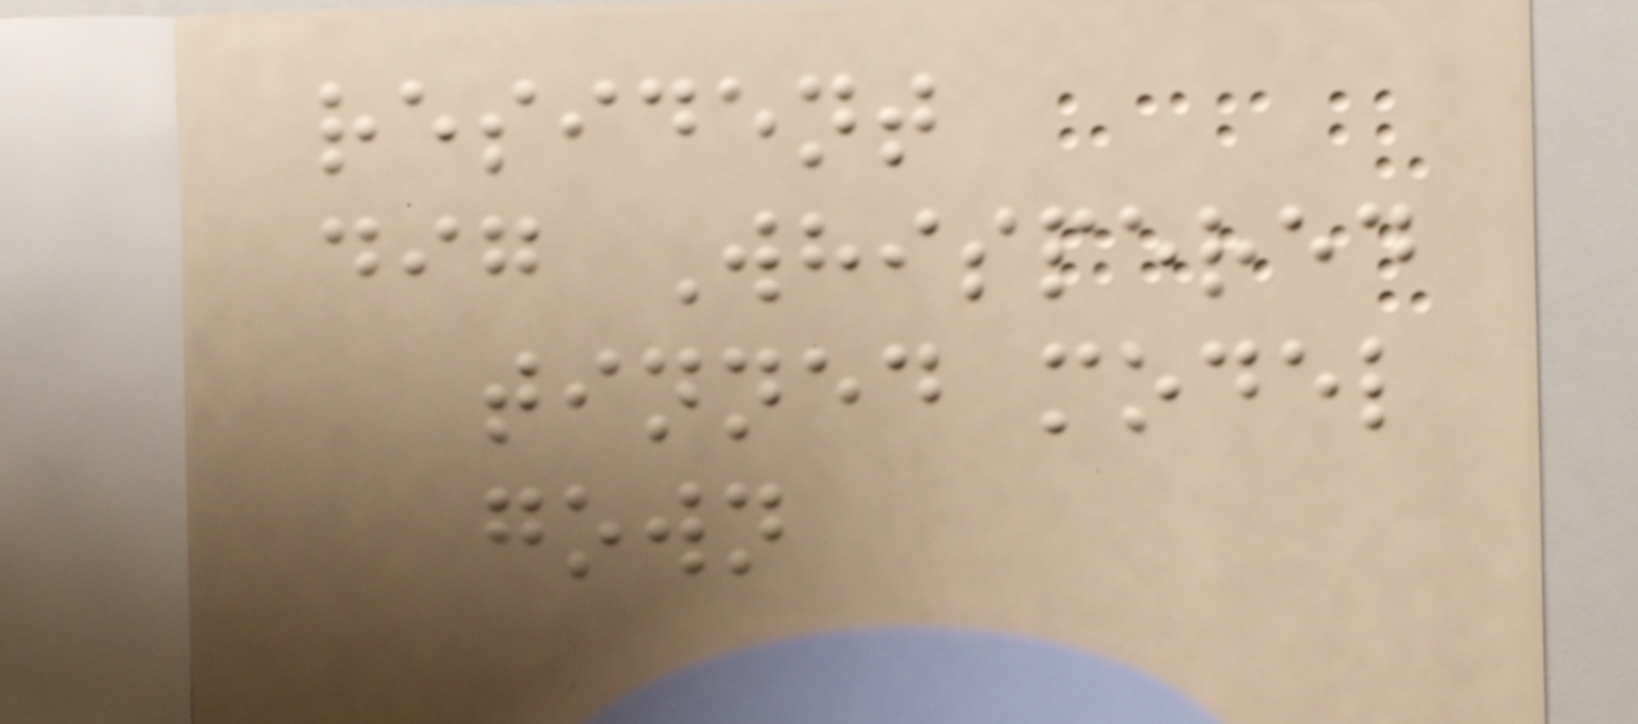resident
dig Whispered
tinned model
gown
